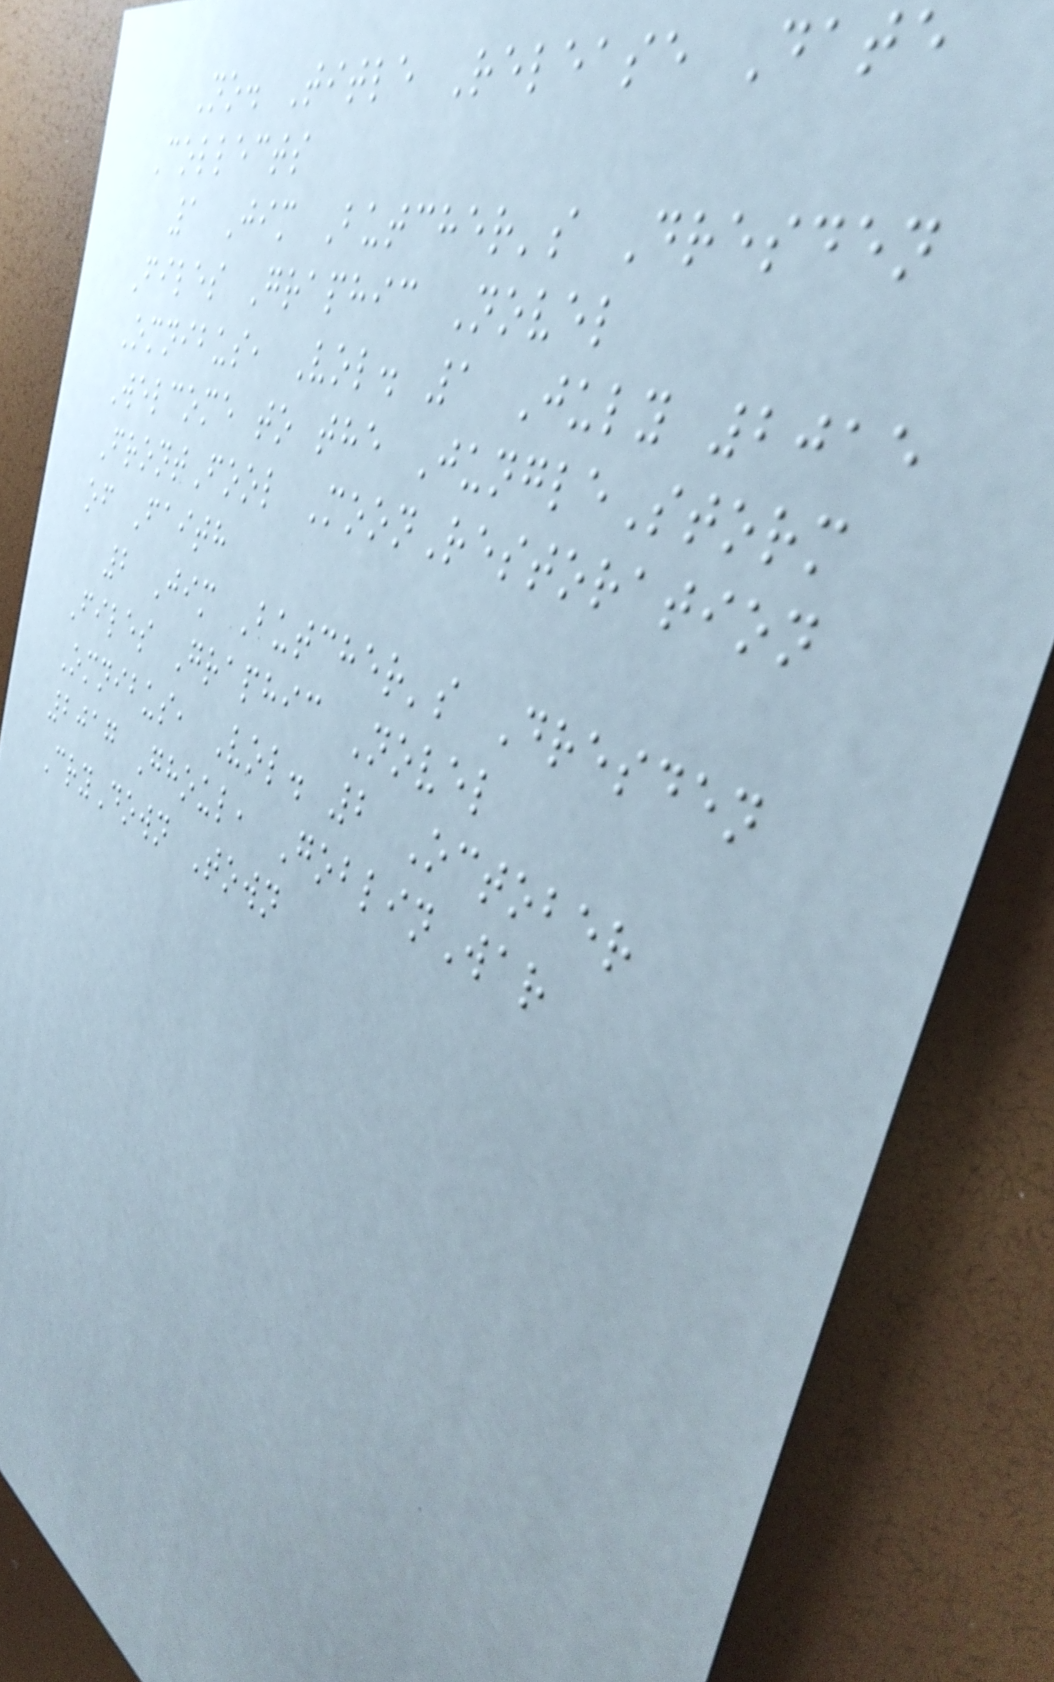No. Title Release Date
Collects
1 Jim Butcher's Dresden
Files Graphic Novel
Omnibus, Vol. 1 July 2015
Welcome to the JungleStorm
FrontFool MoonRestoration
of Faith
2 Jim Butcher's Dresden
Files Graphic Novel
Omnibus, Vol. 2 October
2017 Ghoul, GoblinWar
CryDown Town
